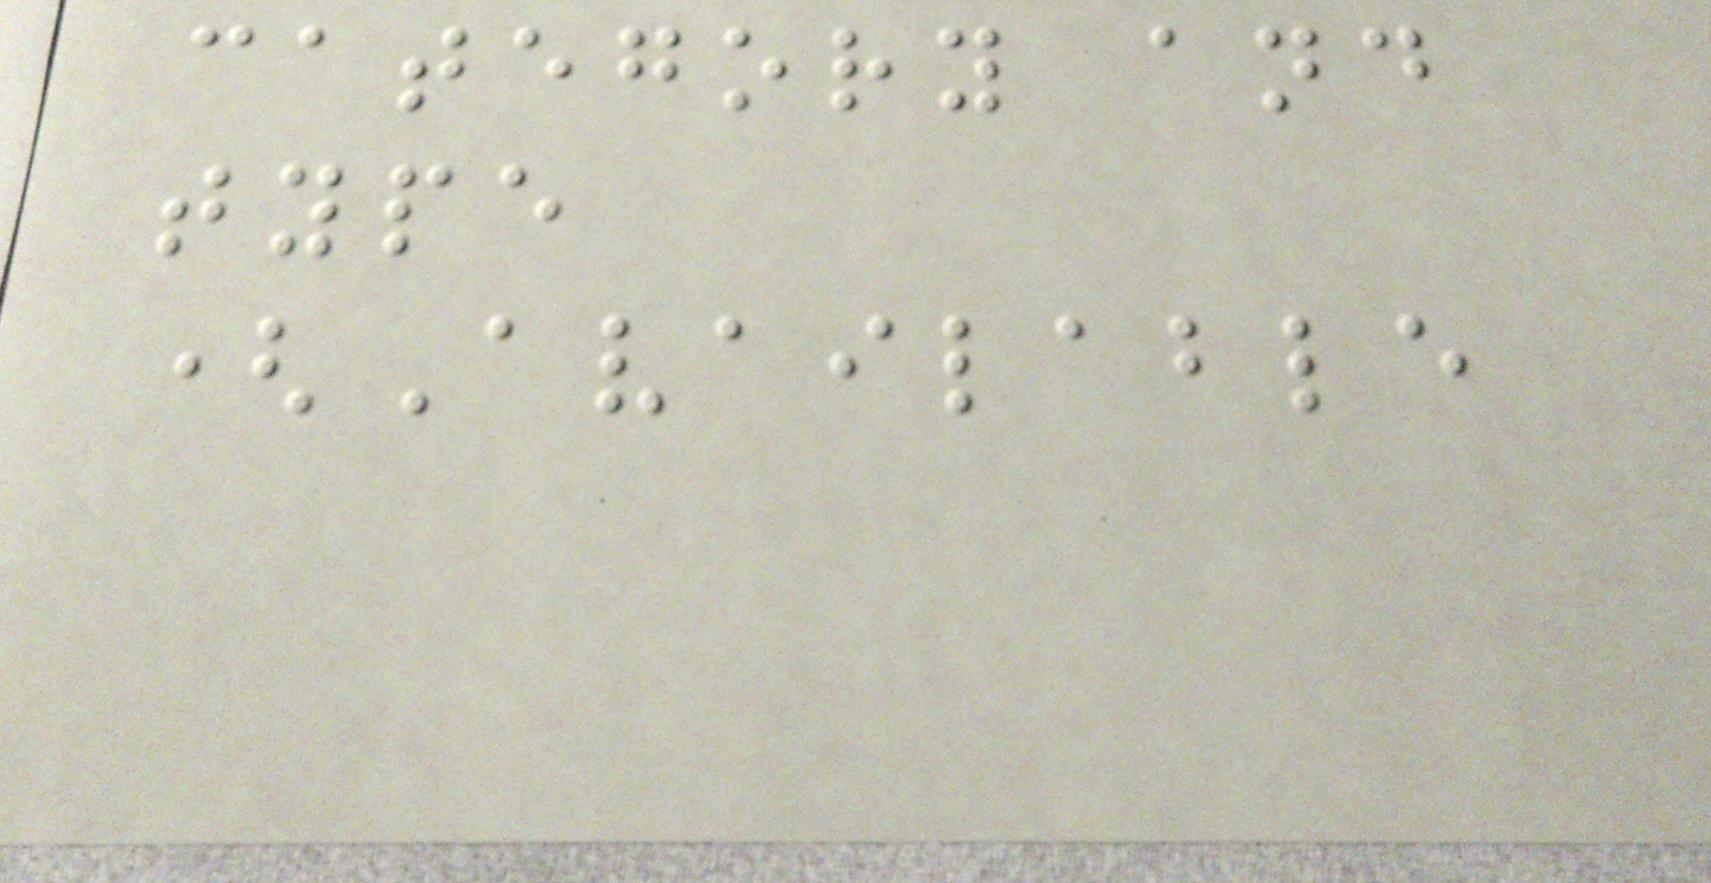category and
type
(Available
